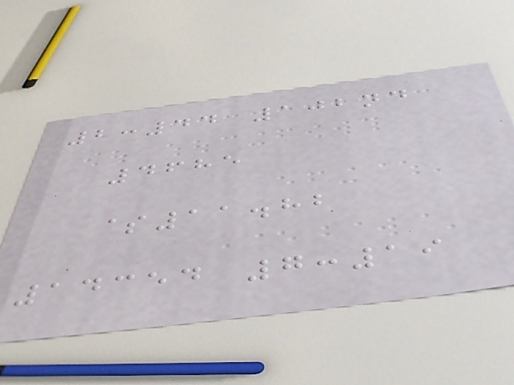2:44 102nd
4685
$11.82
14354 7:19
